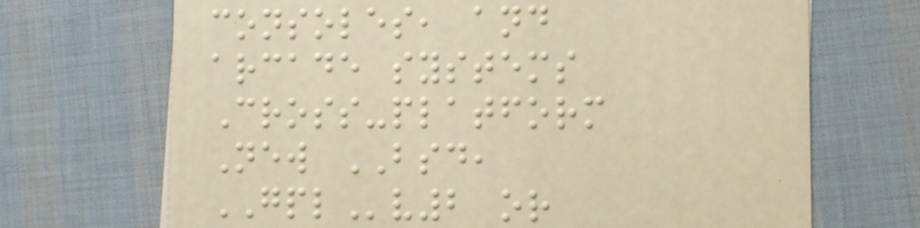consoles, and
arcade systems
Cross-platform
New BSD,
GPLv2 or
